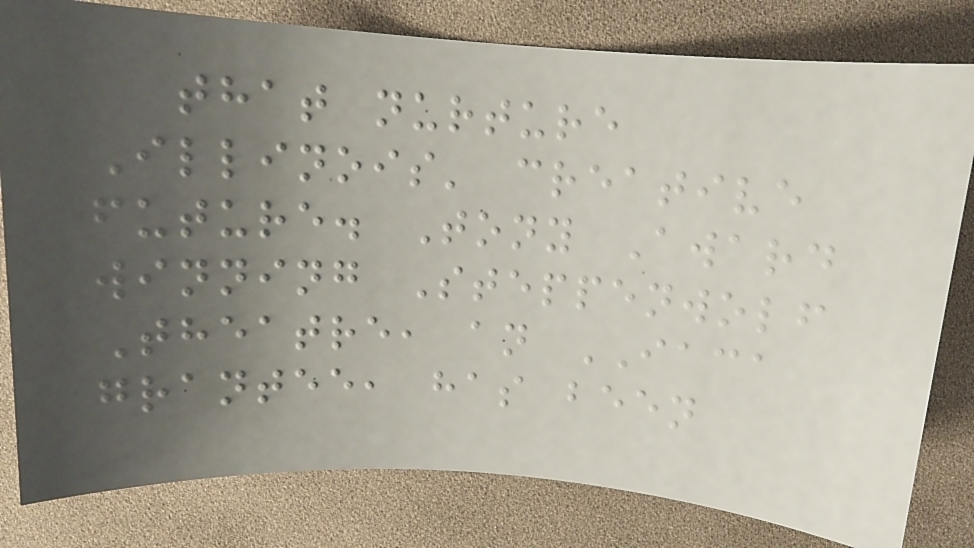that nurture
Illinois' creative
future. Tony Award
winning Steppenwolf
Theatre, an IACA
grantee, has been
